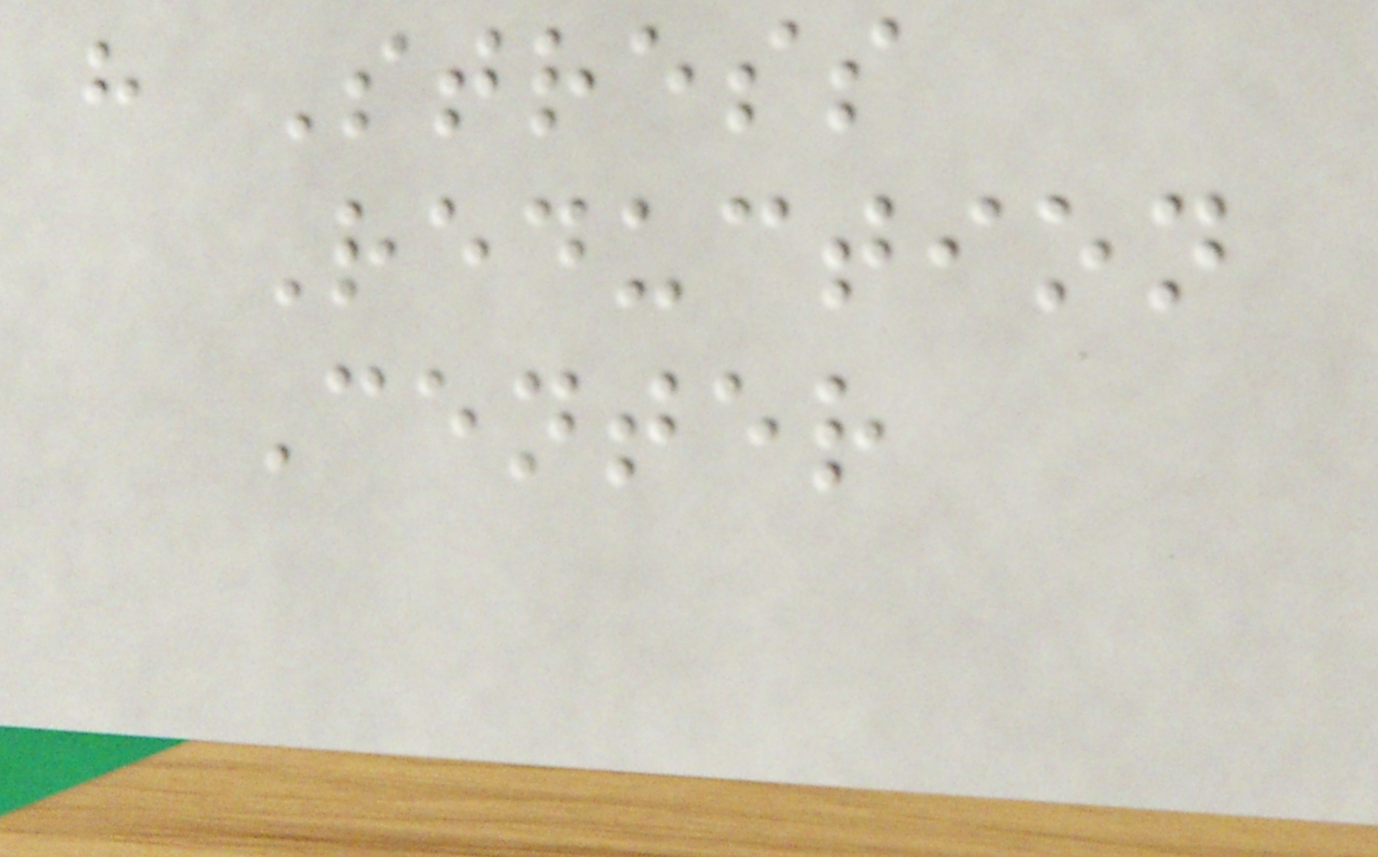h Stress
Reduction
Center
